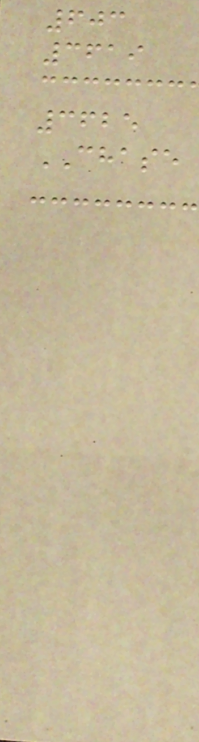603
3619
3625
CHASE
